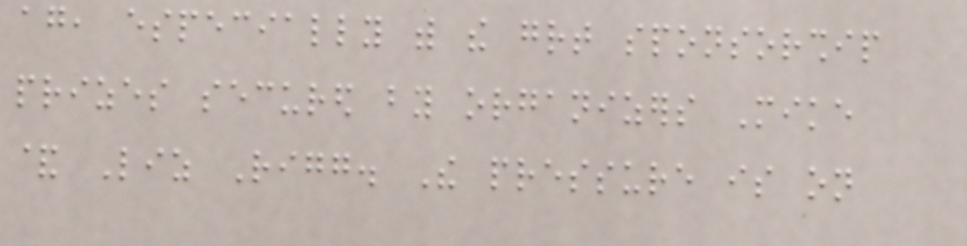again, especially with the great sponsorship
prizes secured by organizers Mike
& Liz Rigg. The pressure is on
